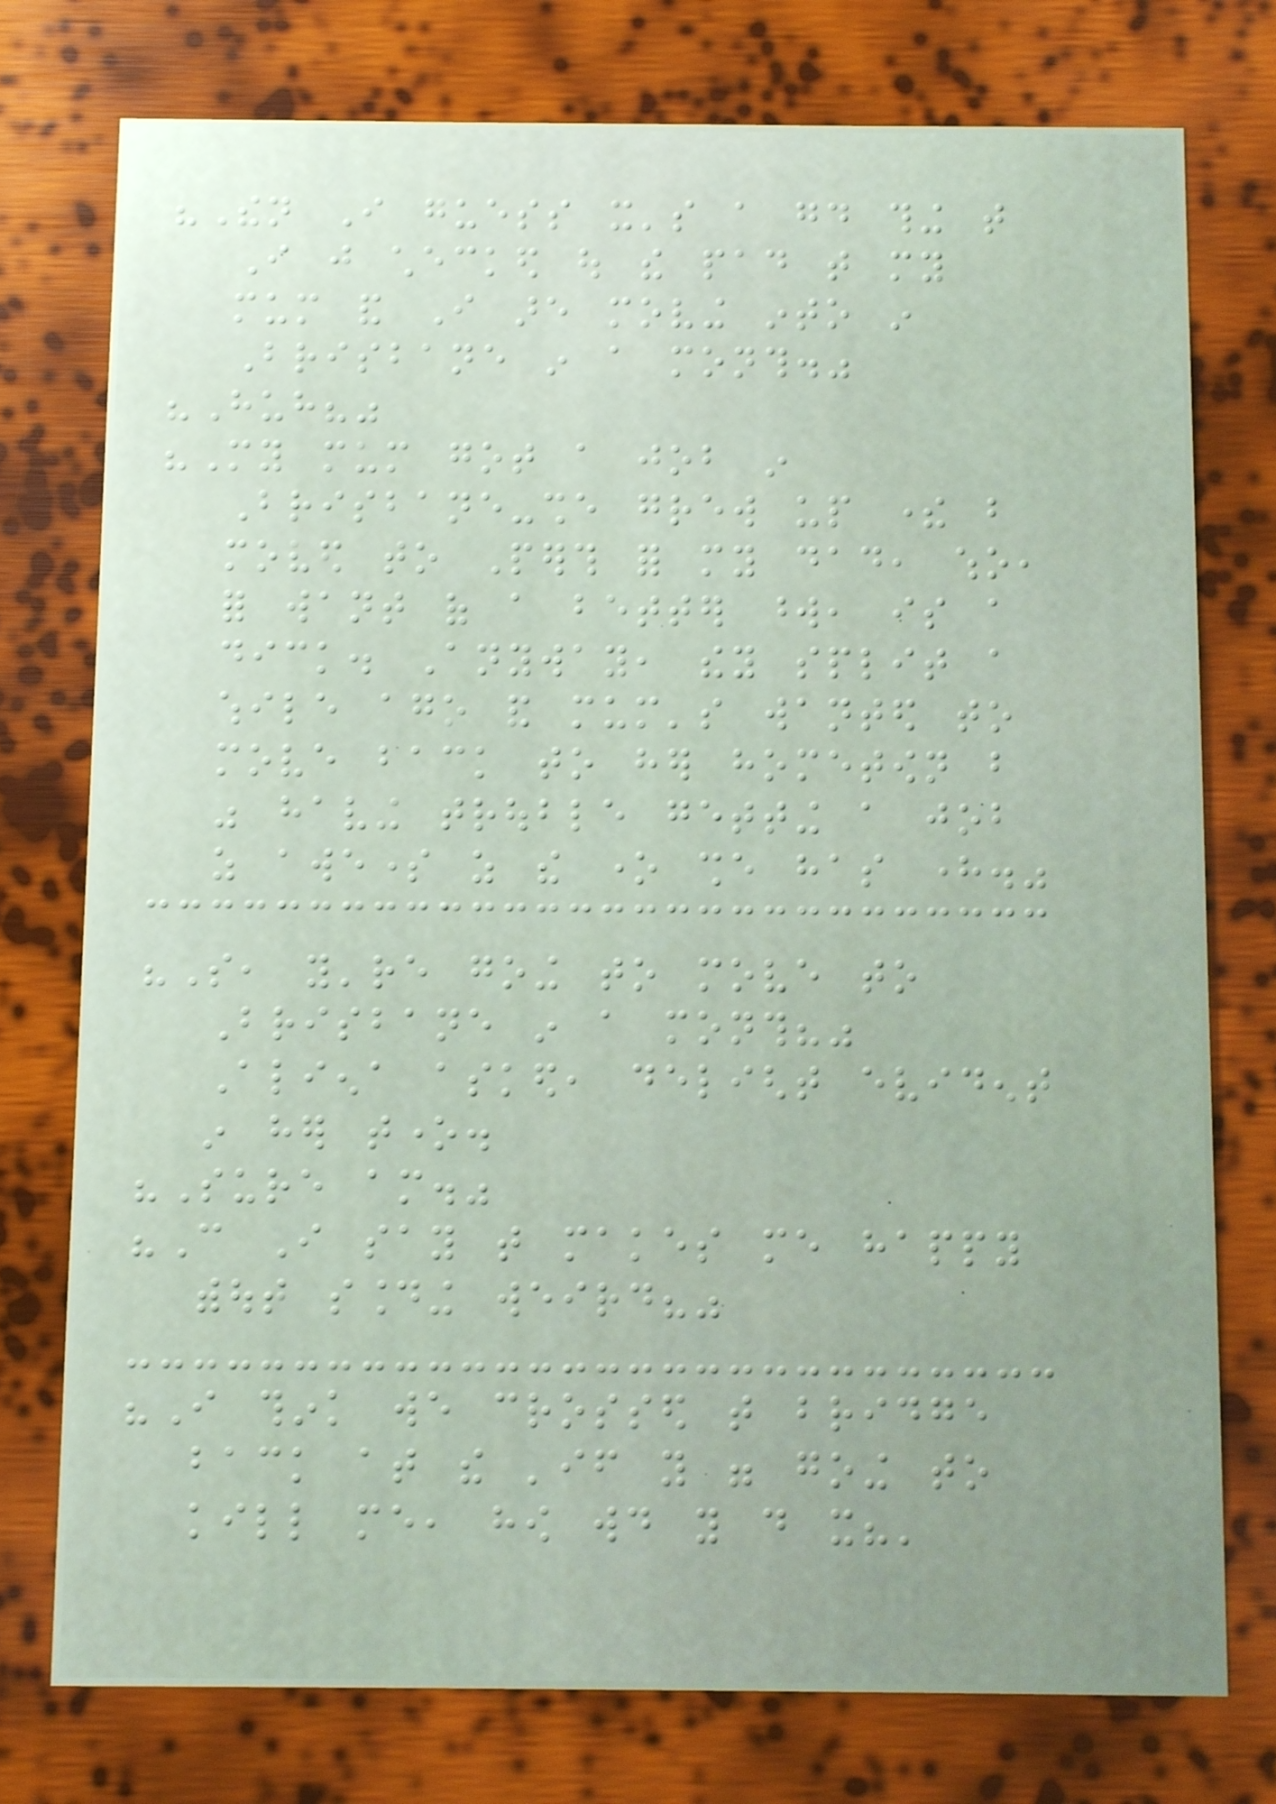"Then I guess it's a good thing that
I just checked out the pad that my
mum and I are moving into in
Brisbane in a month."
"Huh?"
"My mum got a job in
Brisbane-she grew up there but
moved to Perth for my dad, who,
for want of a better word, is a
dick. Anyway, they split a
while ago and mum's wanted to
move back to her hometown but
was having trouble getting a job
as awesome as the one she has here."
"So, you're going to move to
Brisbane in a month?"
Aliena asked, delight evident
in her tone.
"Sure am."
"Can I say that makes me happy
without sounding weird?"
"I think we crossed that bridge
back at the 'if you were going to
kill me, how would you do it?'
